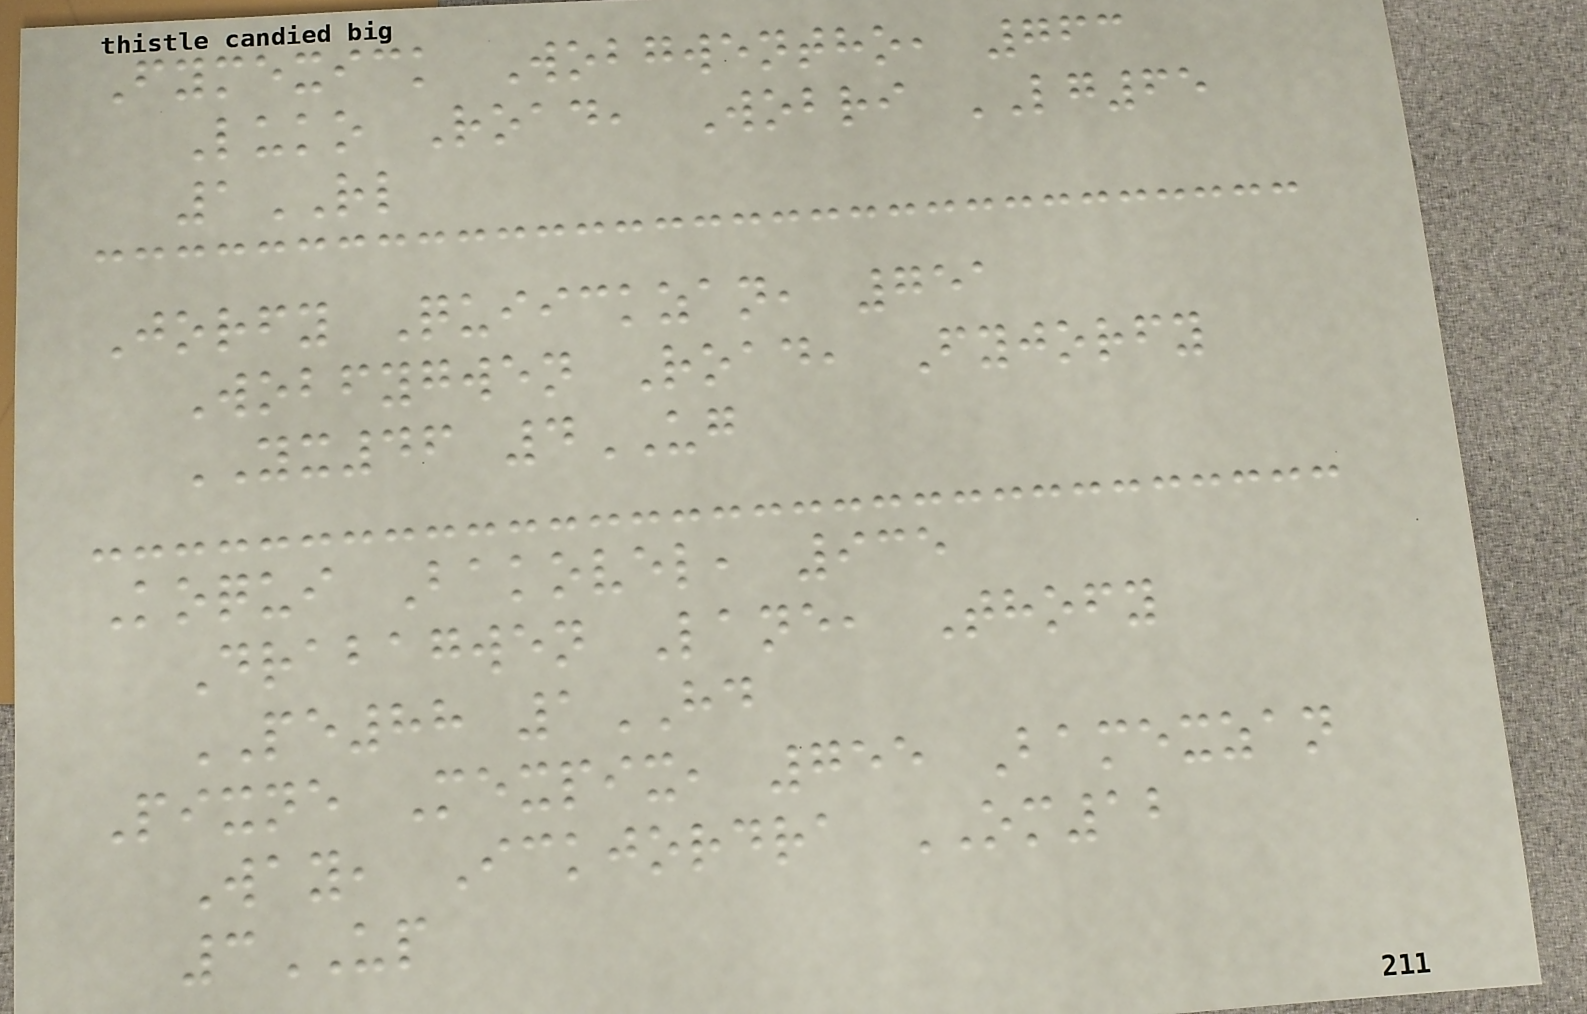Fymexick Wobgwentho, 763
Luko Road, Wobri LG65
1RL
Jorfy Quiickzan, 751
Wobfygwen Road, Fyjorfy
YX46 4UG
Koqui Bakovel, 935
Drabagwen Lane, Thofy
PE88 1HD
Pixne Mexpix, 755 Bamexzan
Way, Ickjordra OM12
3UP
